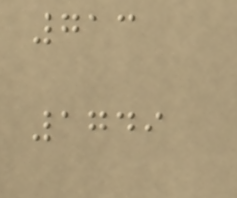713
1749
